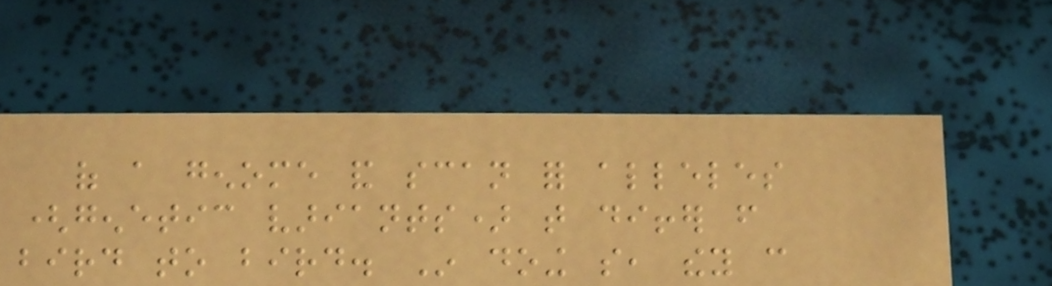of a genome and scan for alleles
(genetic variants) that differ from
bird to bird. In doing so, they can
